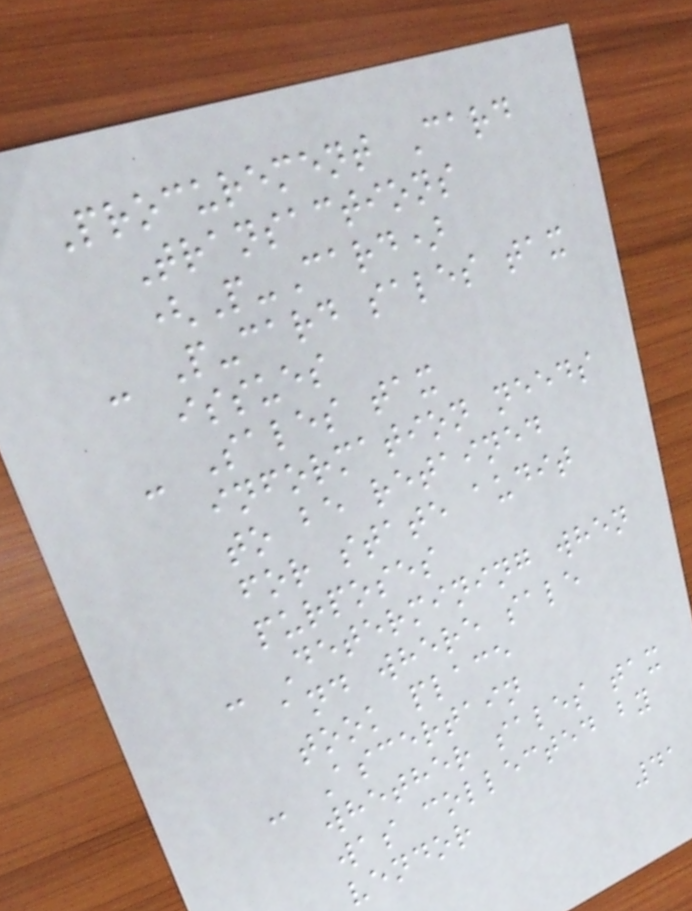Procurement Card
Transactions
(P-Card)
- P-card sales tax
issues
- Sales tax
information needs
to be retained
for state audit
purposes
- Determining when
and where sale
took place
- Ascertain
whether sales tax
was collected by
vendor
41
